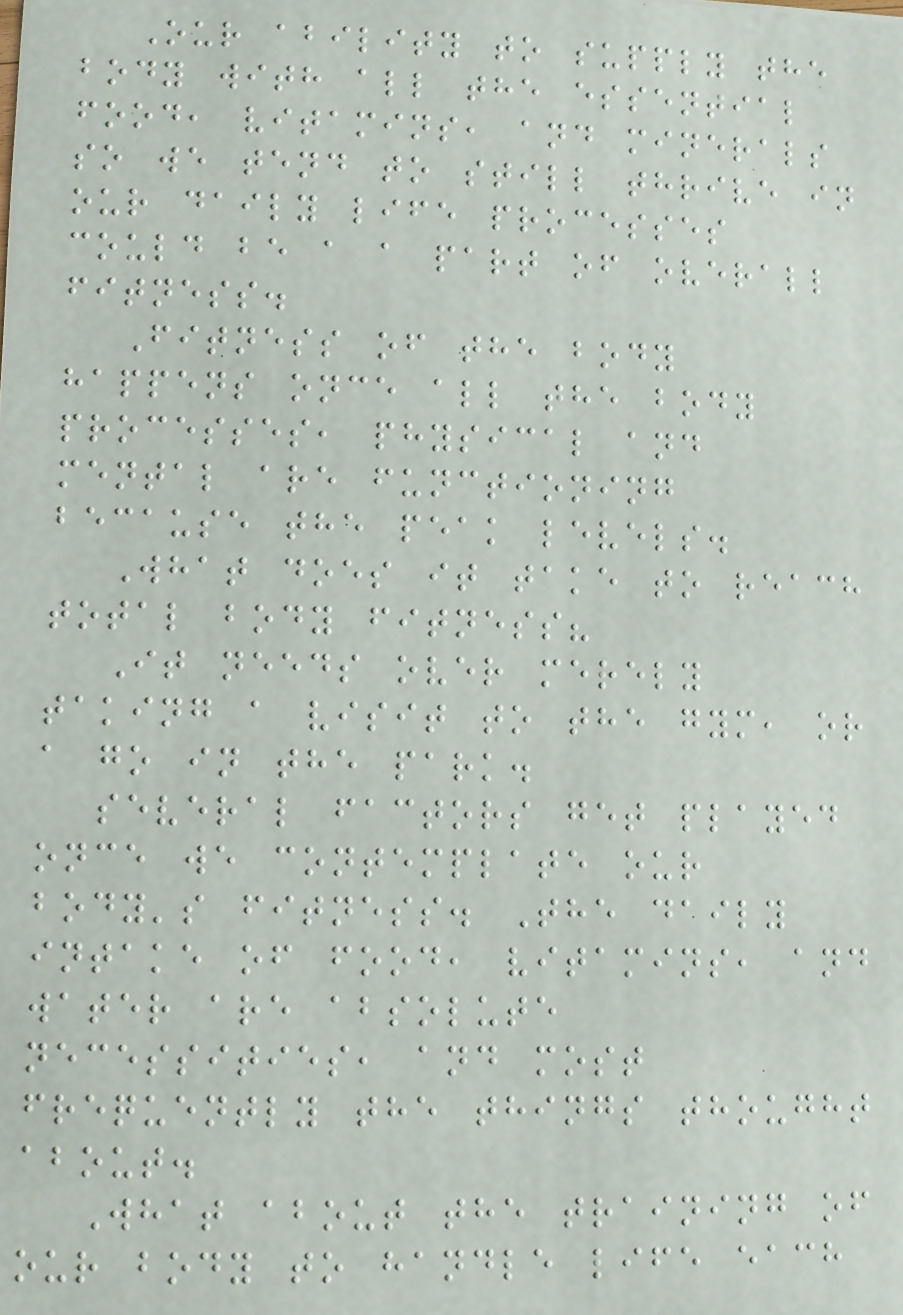Our ability to supply the
body with all the essential
food, vitamins, and minerals
so we tend to still thrive in
our daily life processes
could be a a part of overall
fitness.
Fitness of the body
happens once all the body
processes, physical and
mental are functioning
because the peak levels.
What does it take to reach
total body fitness?
It needs over merely
taking a visit to the gym, or
a go in the park.
several factors get played
once we contemplate our
body's fitness. The daily
intake of food, vitamins, and
water are absolute
necessities, and most
frequently the things thought
about.
What about the training of
our body to handle life each
